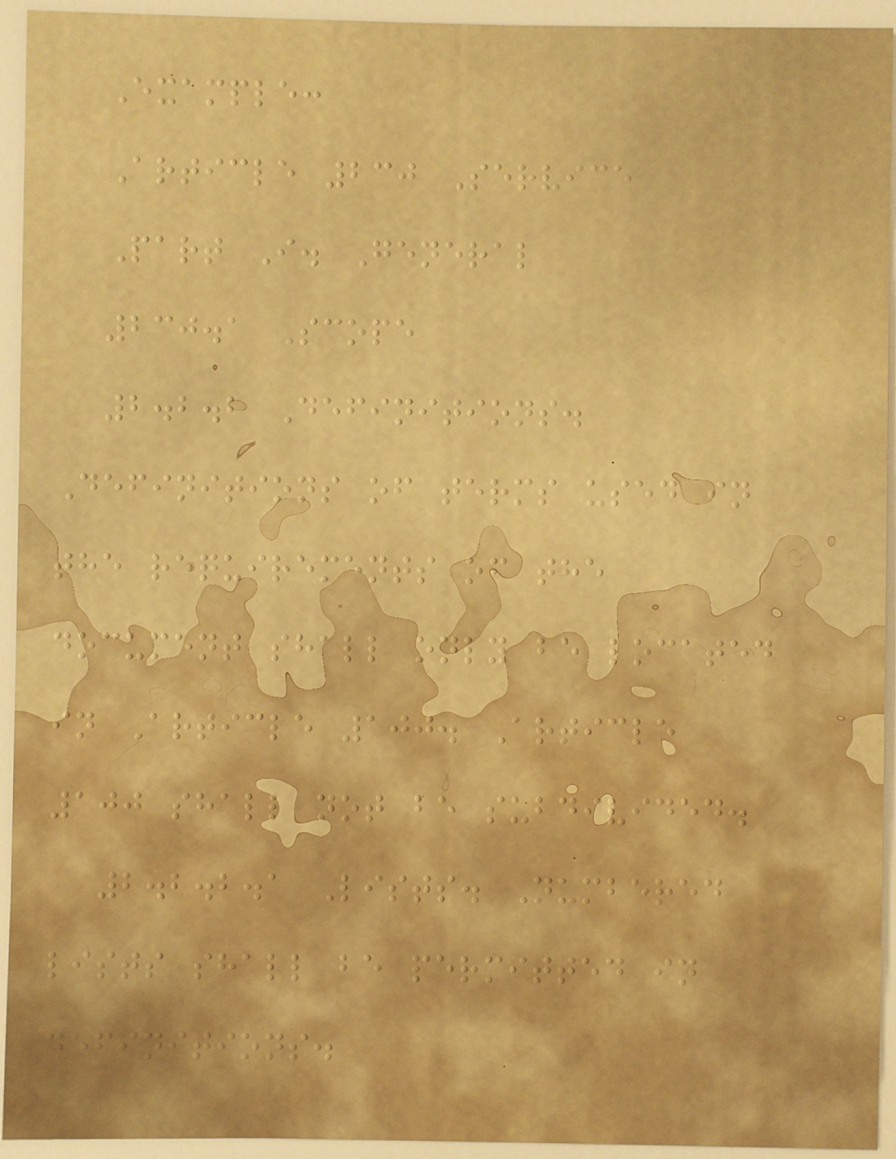Example:
Article 230 Service
Part I. General
230.1 Scope
2.2.2 Definitions.
Definitions of terms used in
the requirements of the
document shall only be located
in Article 100. Article
100 shall not be subdivided.
2.2.2.1 Lists. Numbered
lists shall be permitted in
definitions.
